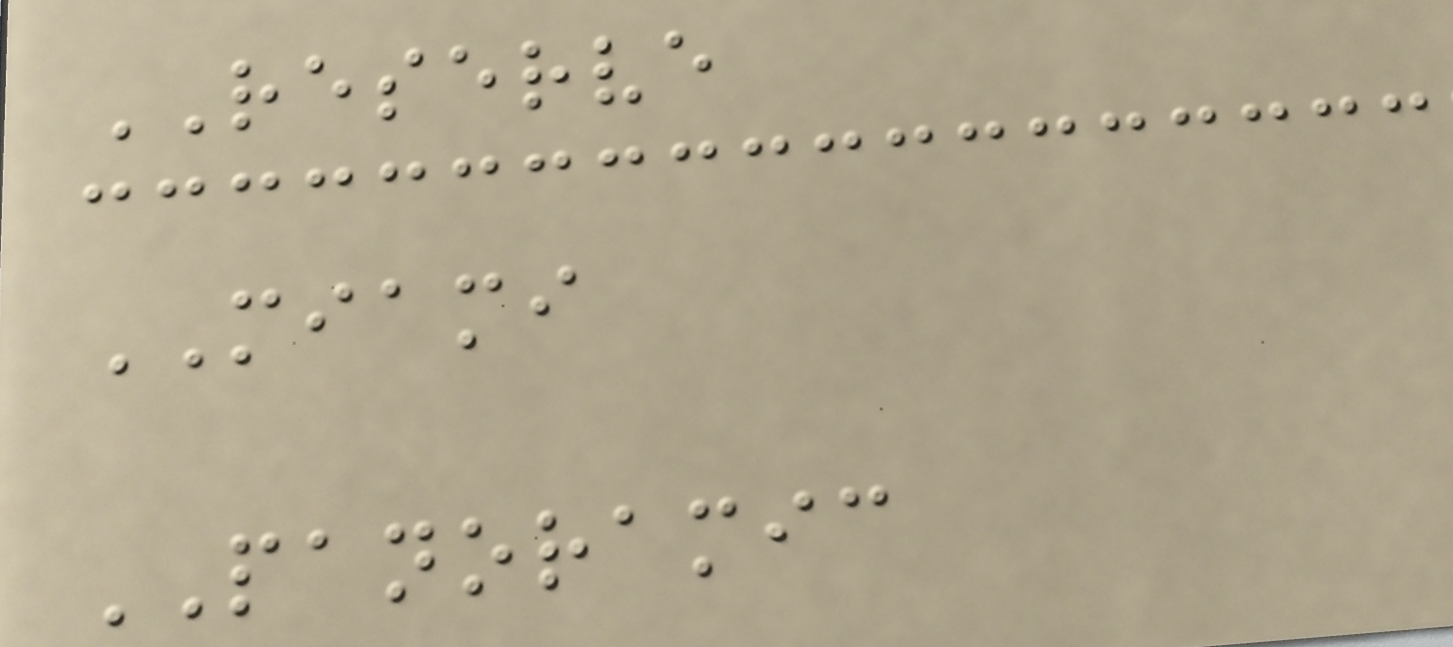RESERVE
MIAMI
PANORAMIC
